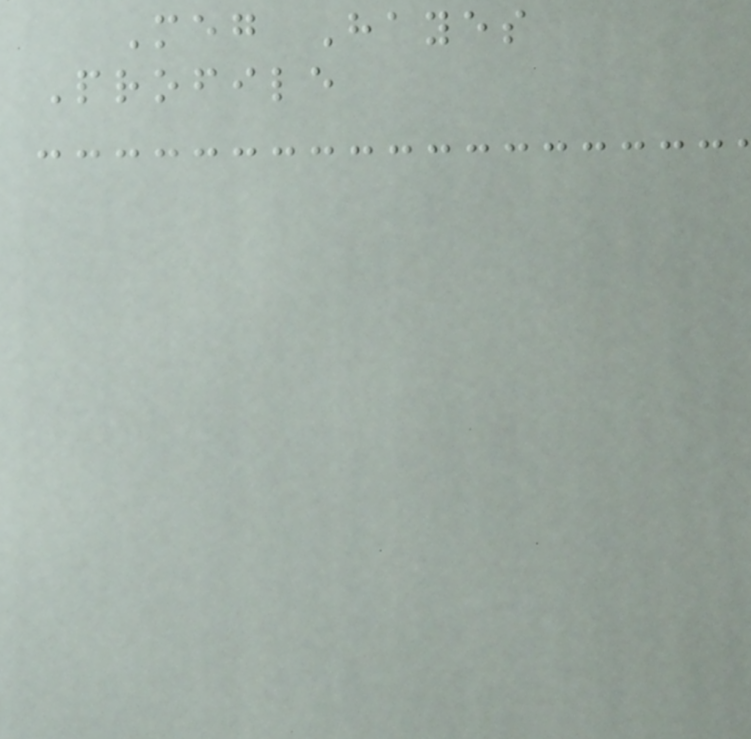Meg Hayes
Profile
